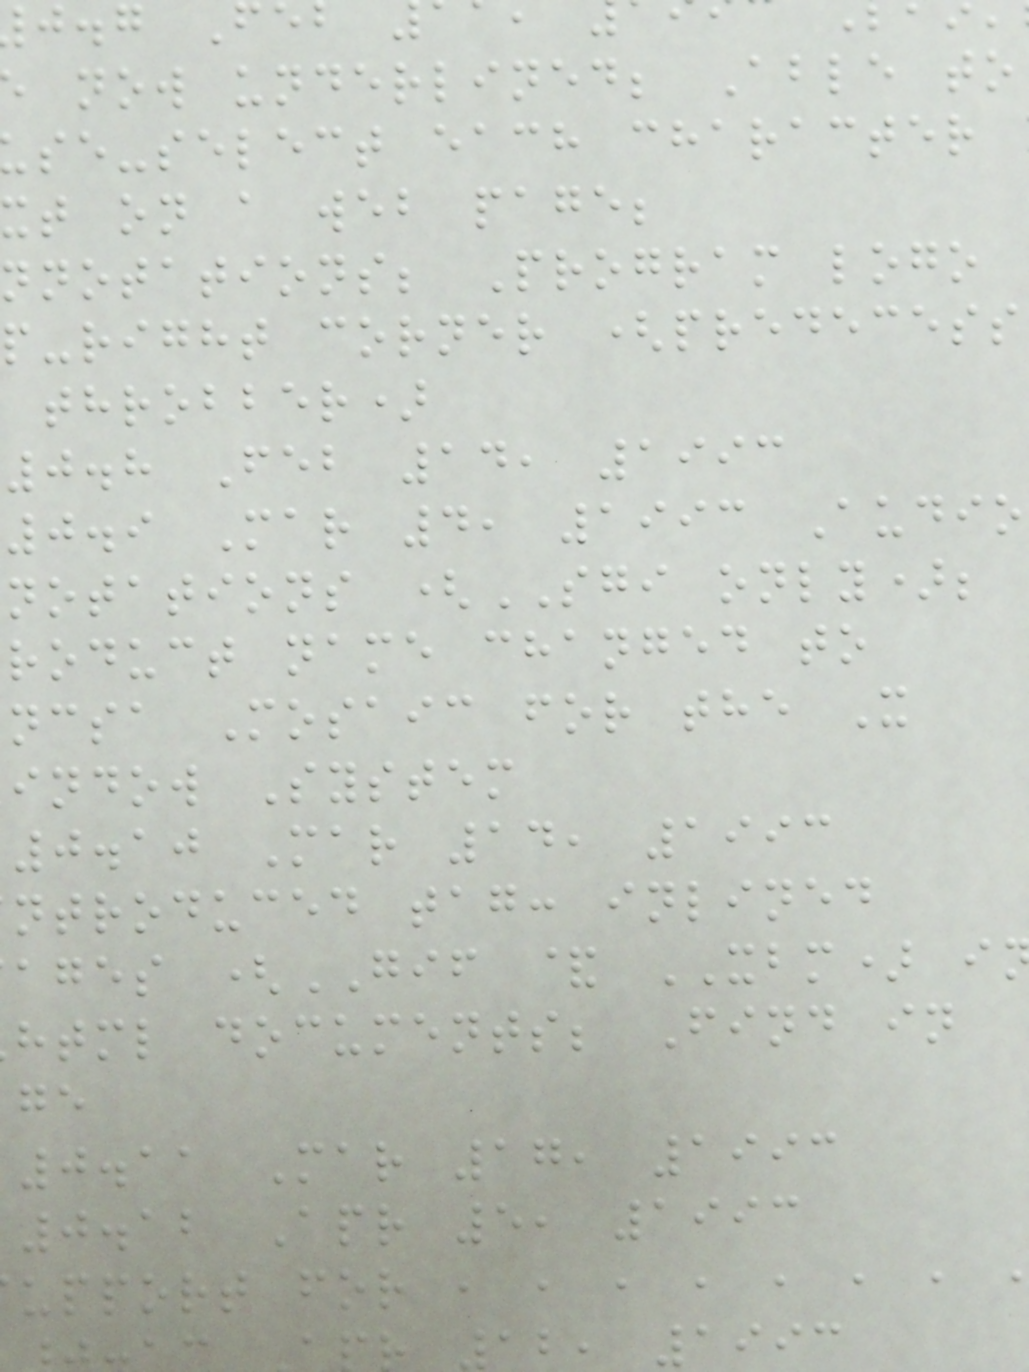now underlined; Able to
se-select each character
xt on a web page;
nnotations; Program logo
p-right corner (predecess
throbber)
0.8 Feb 14, 1993
0.9 Mar 4, 1993 Audio
notations (SGI only);
roduct name changed to
ncsa Mosaic for the X
indow System
0.10 Mar 14, 1993
ntroduced tag: inlined
ages (GIF & XBM) i
html documents; Find in
0.11 Mar 17, 1993
0.12 Apr 5, 1993
upport for , , , , , , ,
12, 1993
